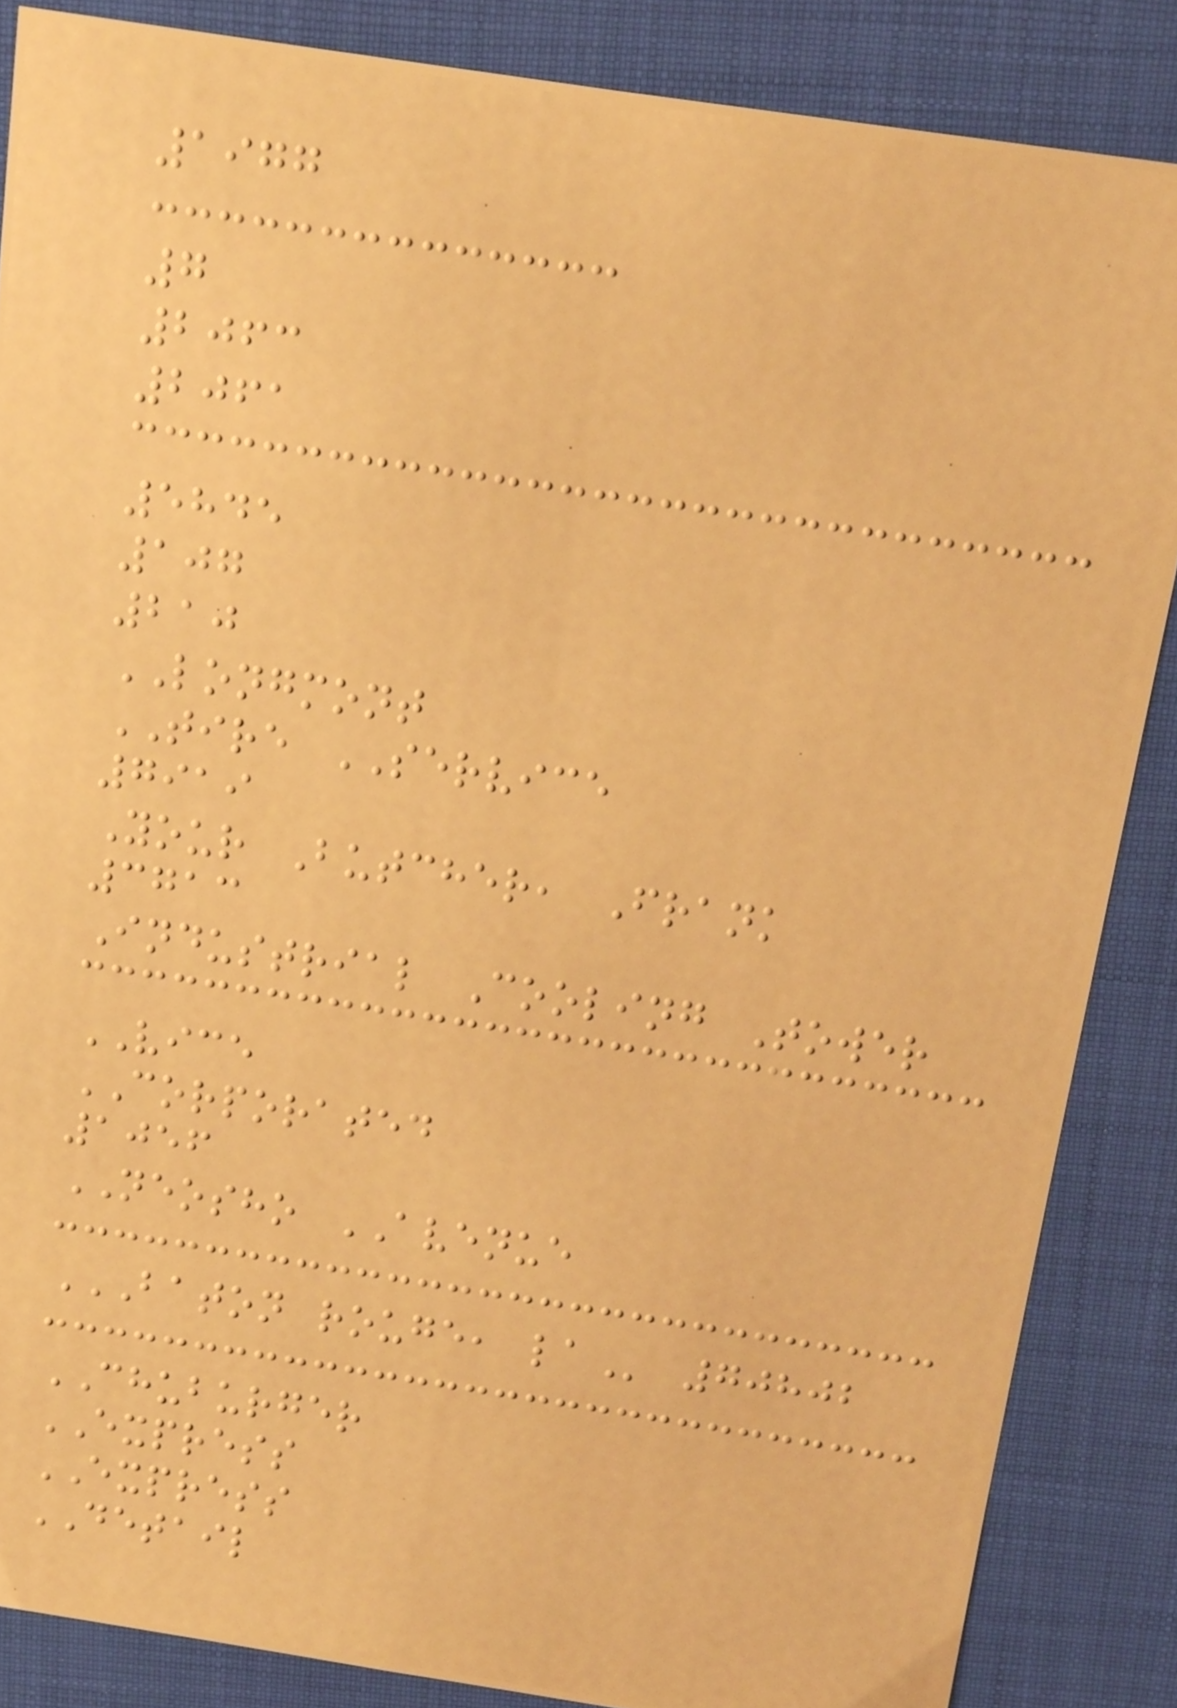1977
7
2063
2061
5845
107
210
LONGMONT
TIRE SERVICE
7919
Your Butcher, Frank
3713
Industrial Cooling Tower
VICE
CORPORATED
1056
NEOSHO AVENUE
BATON ROUGE, LA 70802
CHUBURGER
EXPRESS
EXPRESS
DETAIL
